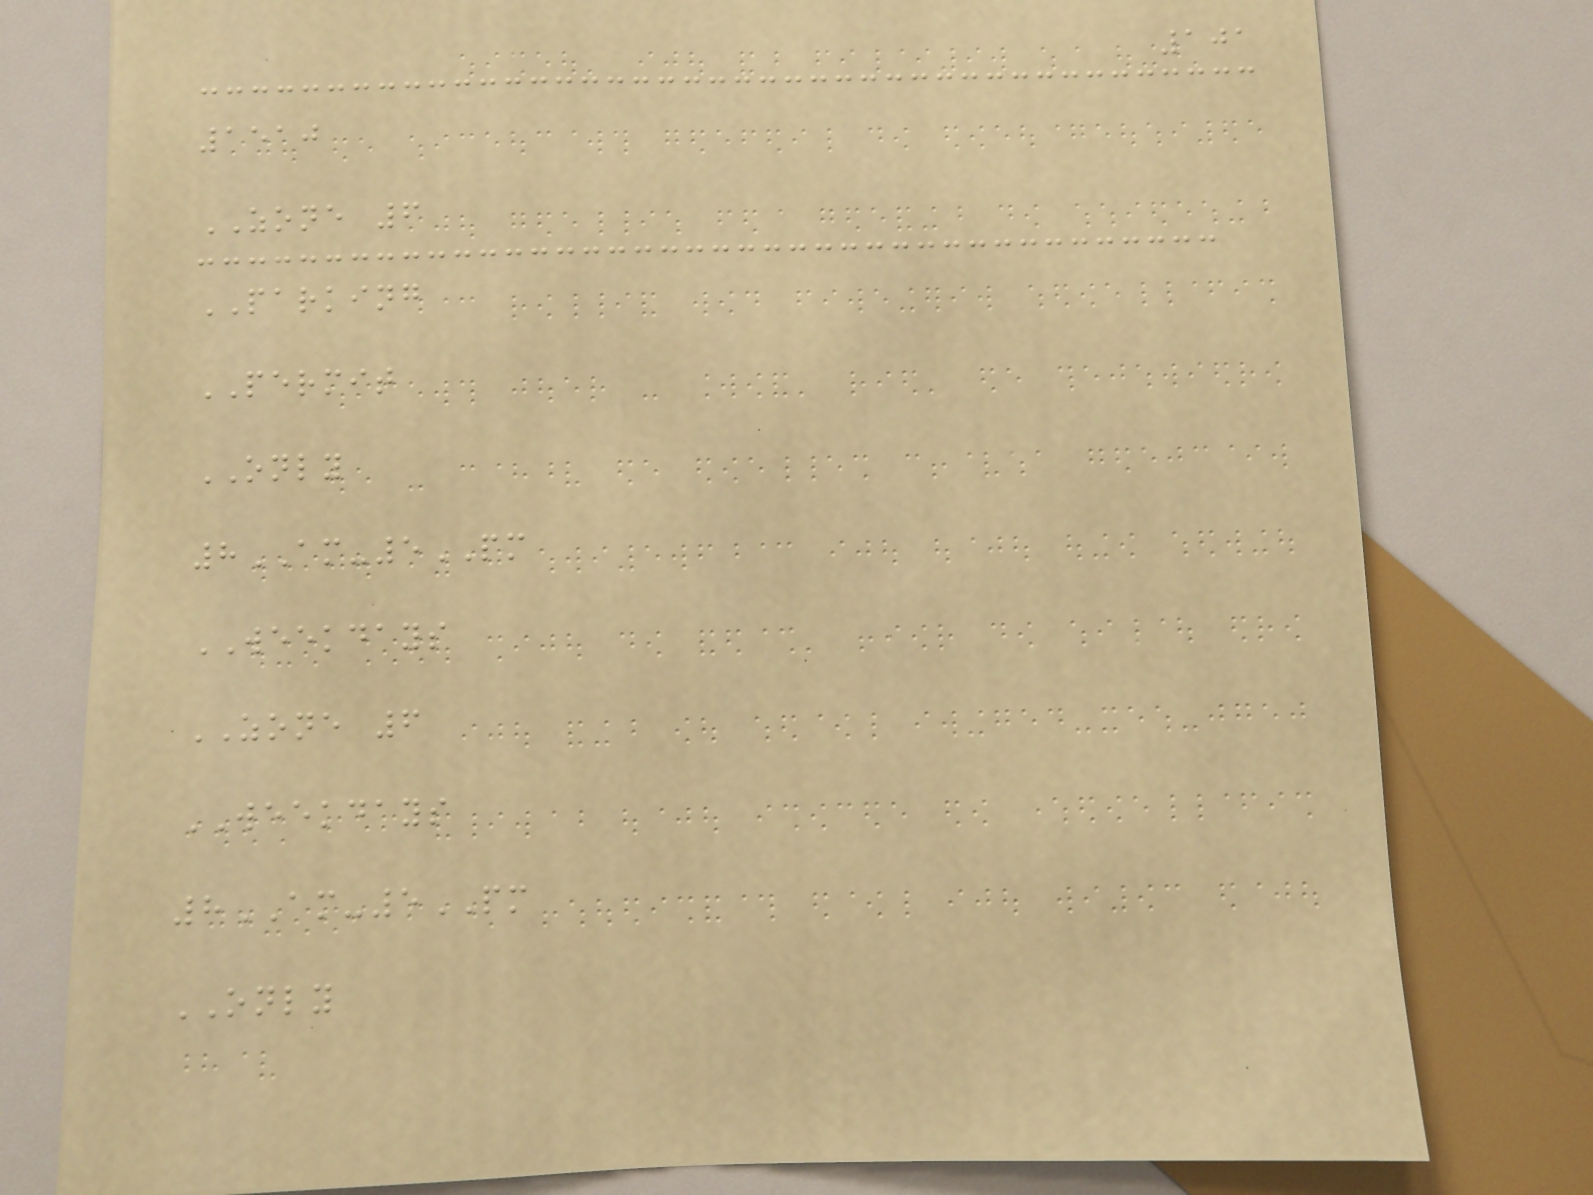101
1510
ZONE 6
PARKING
PERMIT
ONLY
8AM-5PM
WEEKDAYS
ZONE 6
WEEKDAYS
8AM-5PM
ONLY
